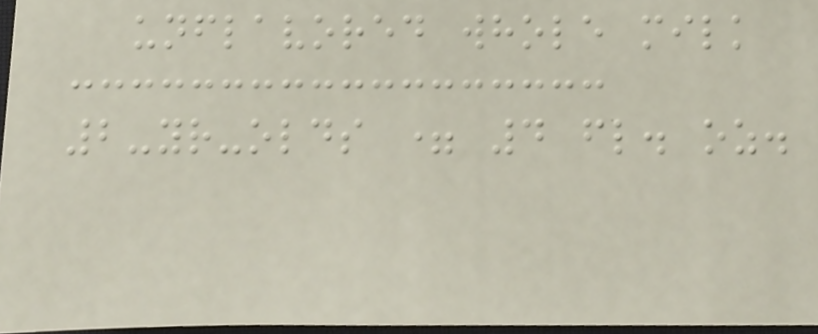unflavored whole milk
2-yr-olds = 4 fl. oz.
